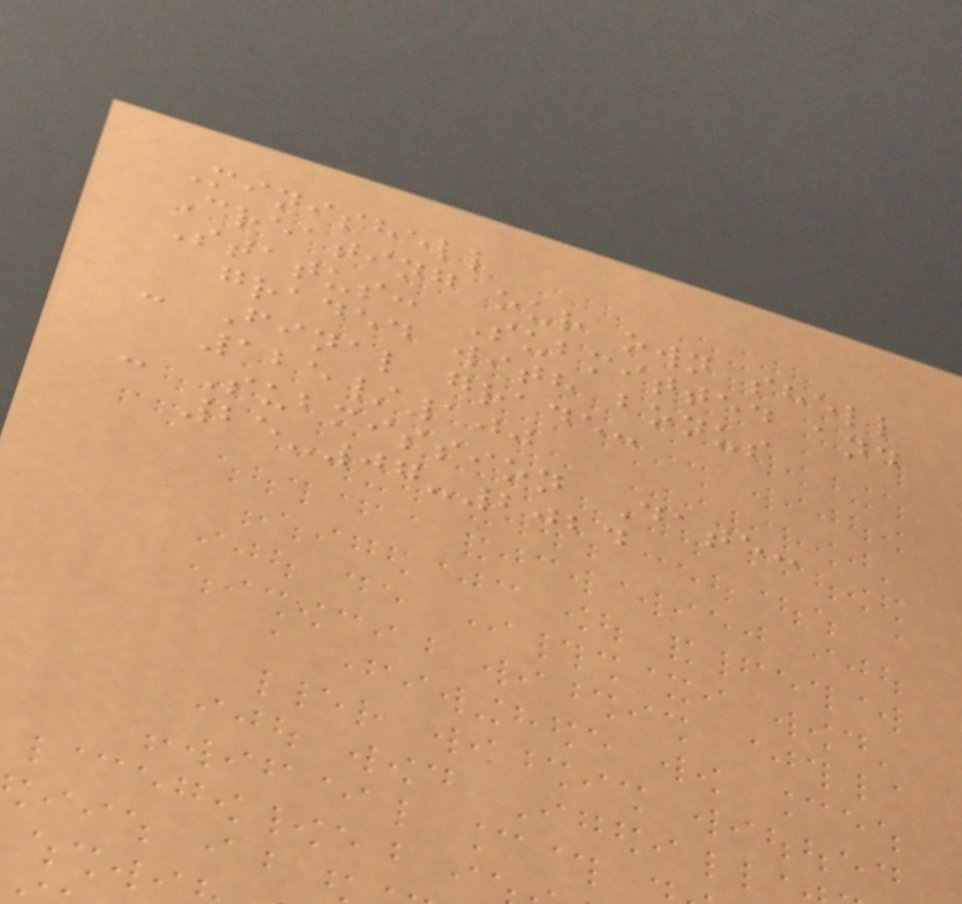Minishell
Creating our own shell
Status: Submitted and
graded with bonus
- Final grade:
125/100
- Submission Date:
25-07-2024
